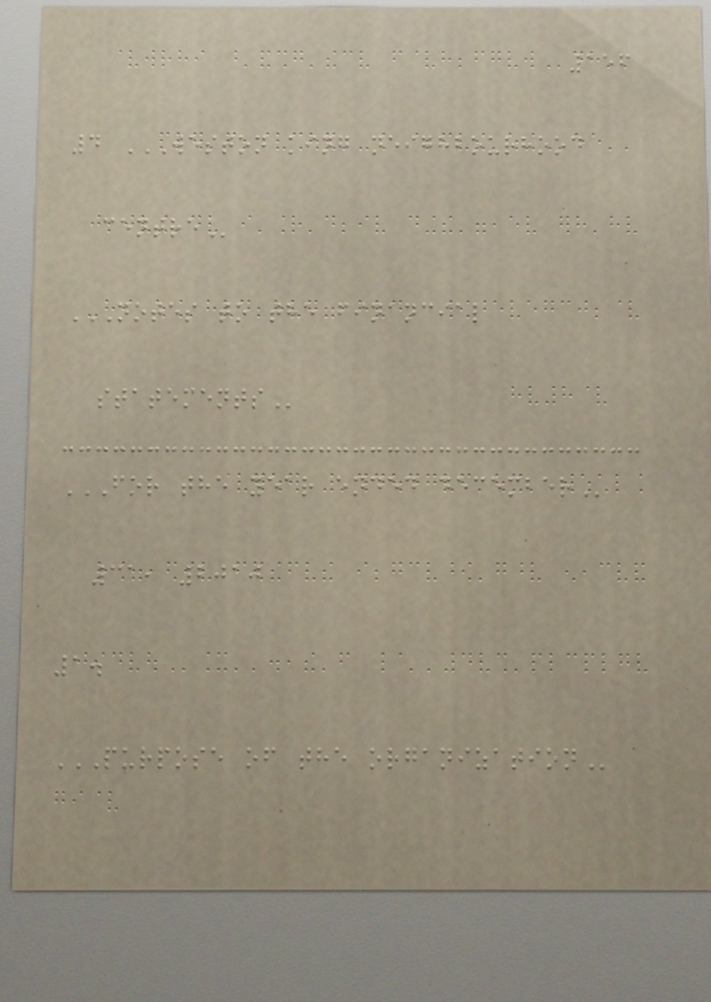156
4 WESTON KING NEIGHBOURHOOD
CENTRE
NOTES TO THE FINANCIAL
STATEMENTS
FOR THE YEAR ENDED DECEMBER
31, 2010
1.
PURPOSE OF THE ORGANIZATION
